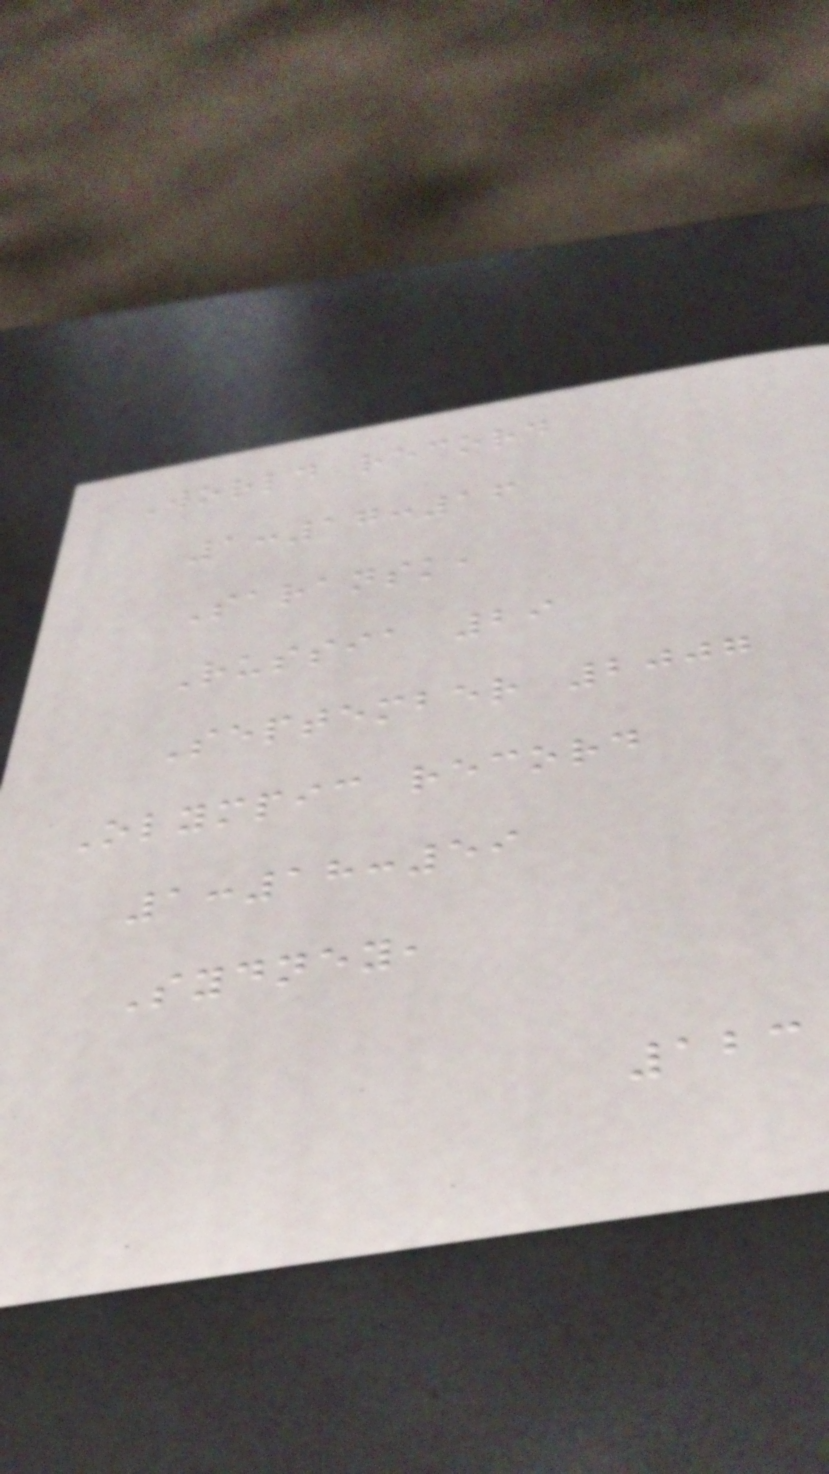World record
1:17:16
Saransk,
Russia 29
September 2007
Olympic record
1:18:59
Sydney,
123
